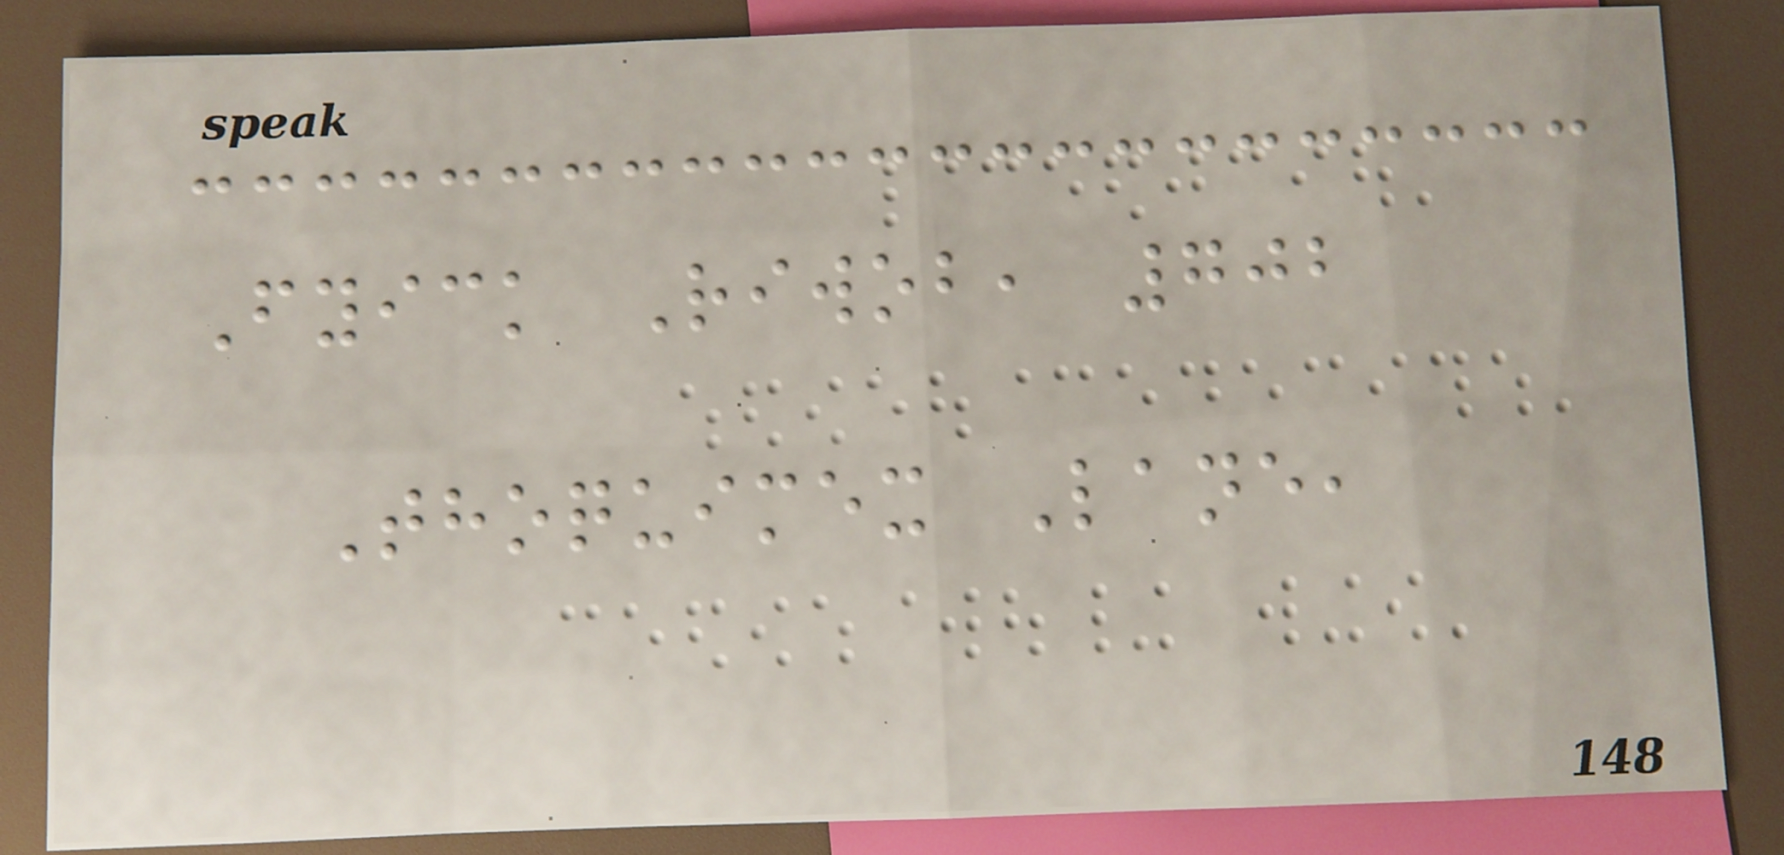Fyick Riwob, 702
Thoquimex Lane,
